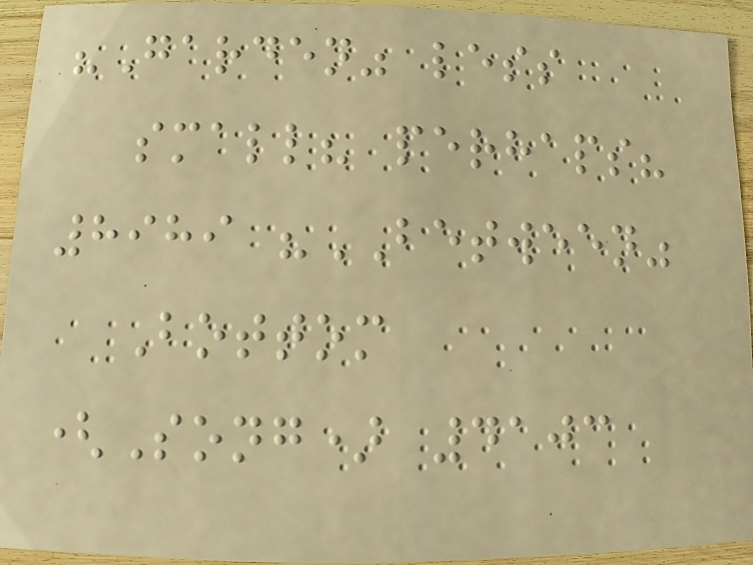"Garden" less
small? perhaps?
8989 "BETWEEN"
Bottom
(Song) 4103
